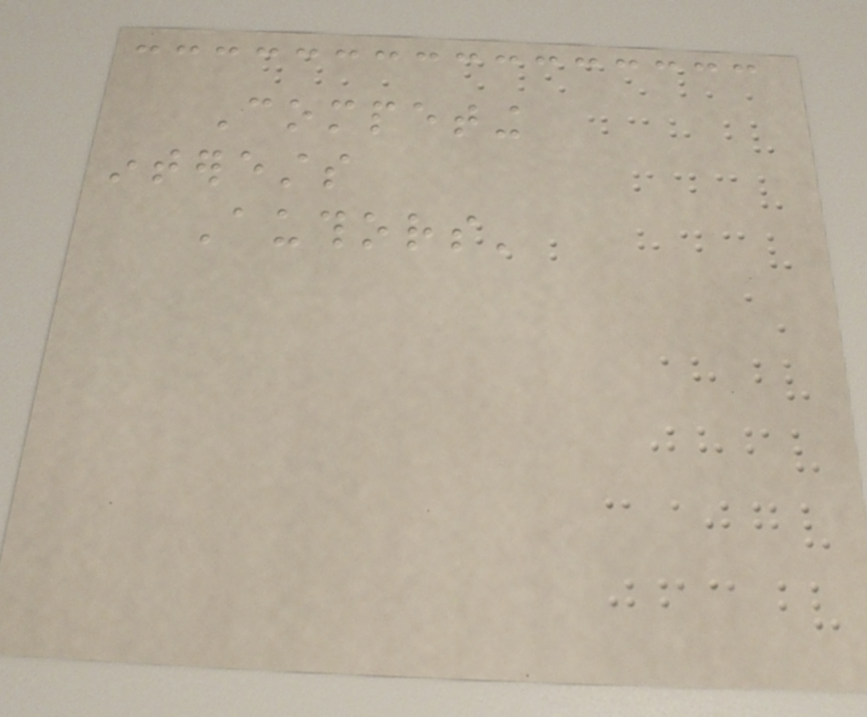Competing
interests
Authors'
